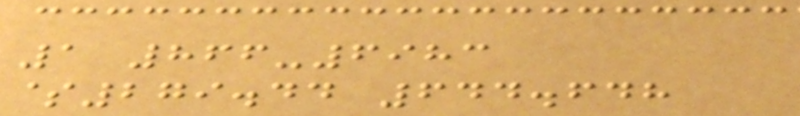1 866-6983
$279.44 644.648
